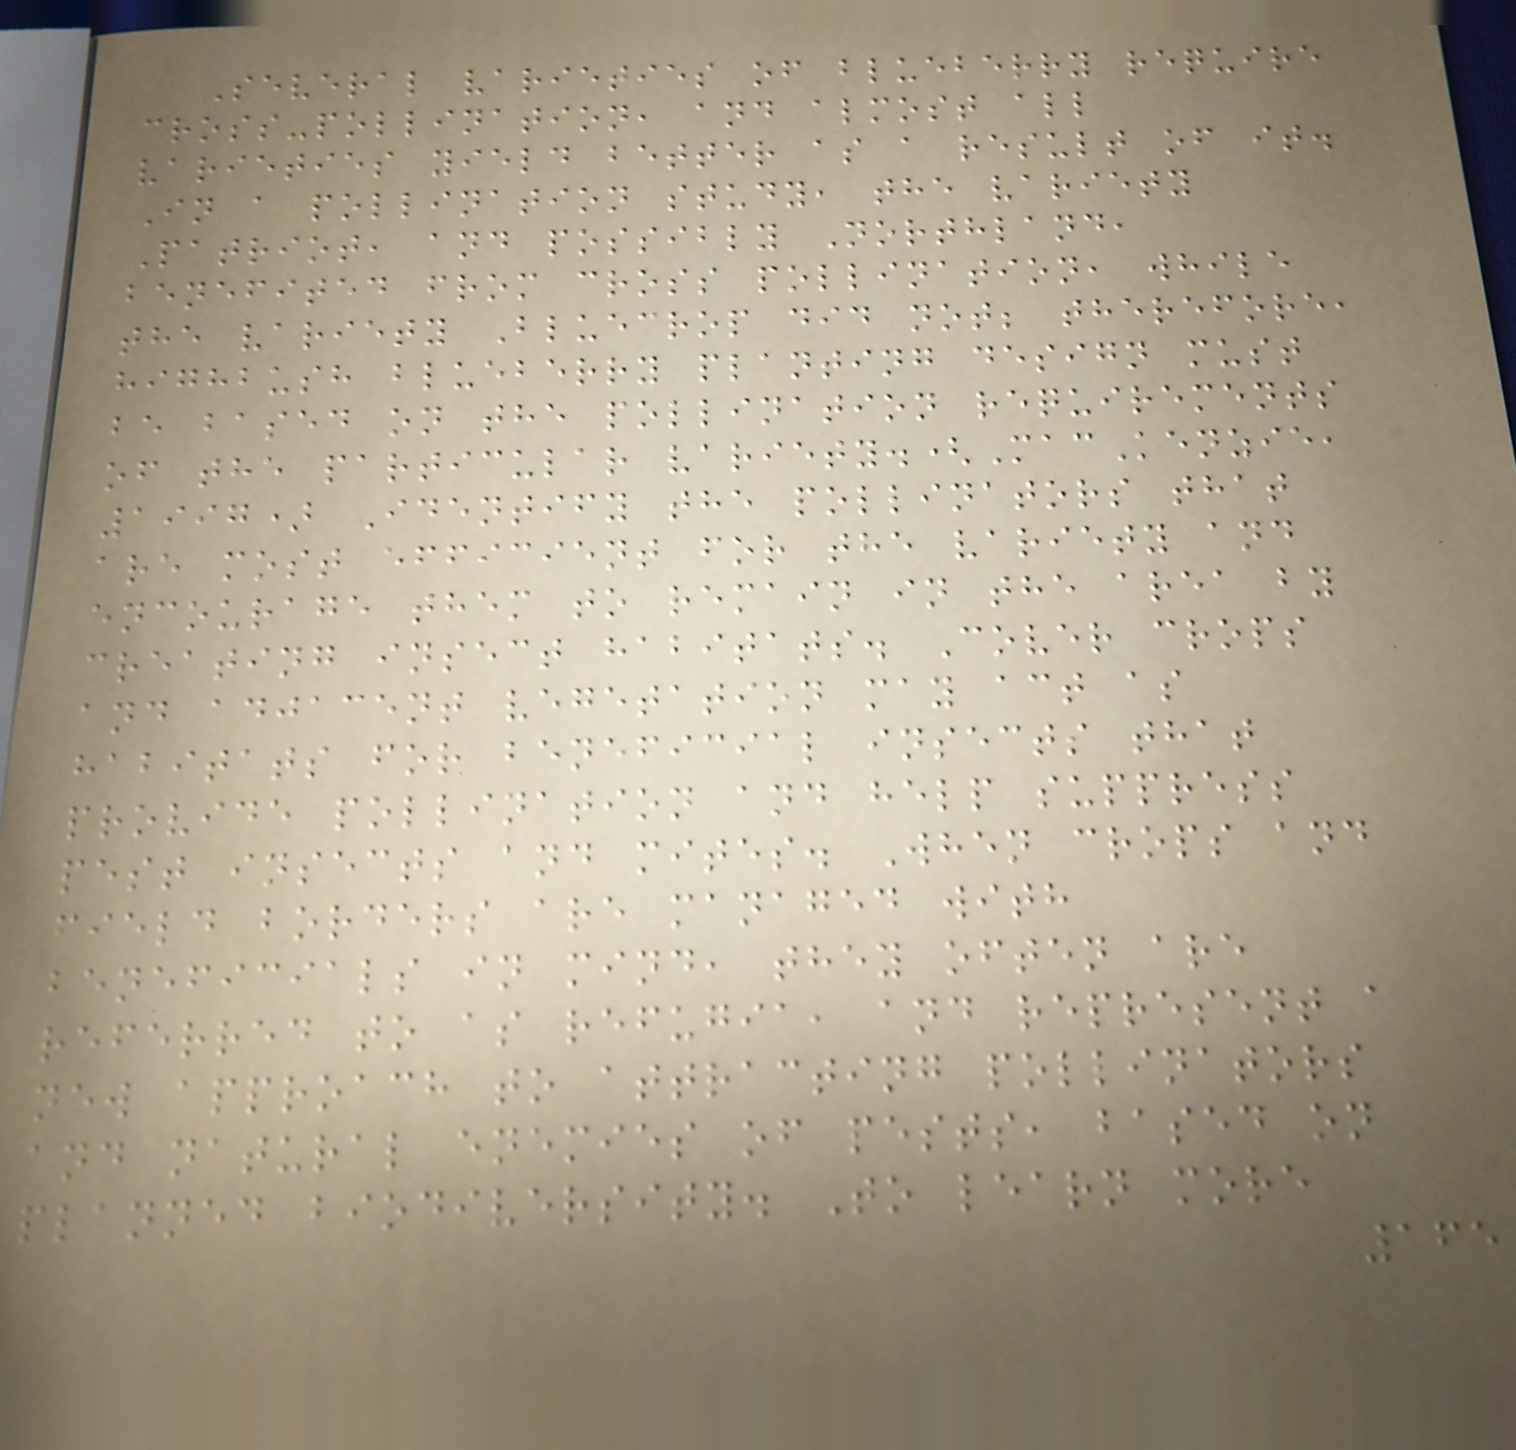Several varieties of blueberry require
cross-pollination, and almost all
varieties yield better as a result of it.
In a pollination study, the variety
Patriot, and possibly Northland,
benefited from cross pollination, while
the variety Bluecrop did not; therefore,
highbush blueberry planting design must
be based on the pollination requirements
of the particular variety.(MacKenzie,
1997) Identify the pollinators that
are most efficient for the variety and
encourage them to remain in the area by
creating insect habitats. Cover crops
and adjacent vegetation may act as
habitats for beneficial insects that
provide pollination and help suppress
pest insects and mites. When crops and
field borders are managed with
beneficials in mind, they often are
referred to as refugia, and represent a
new approach to attracting pollinators
and natural enemies of pests, based on
planned biodiversity. To learn more
165
